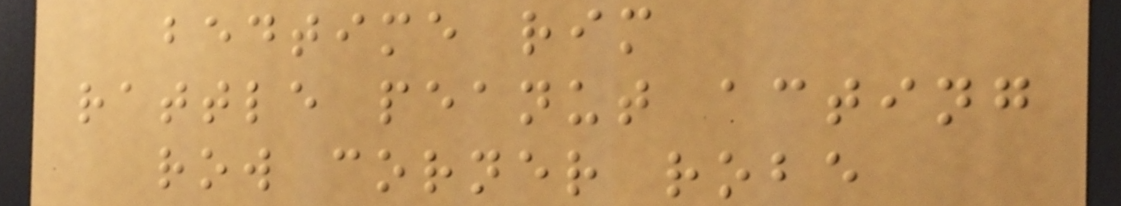bedtime rim
rattle peanut acting
row corner robe
